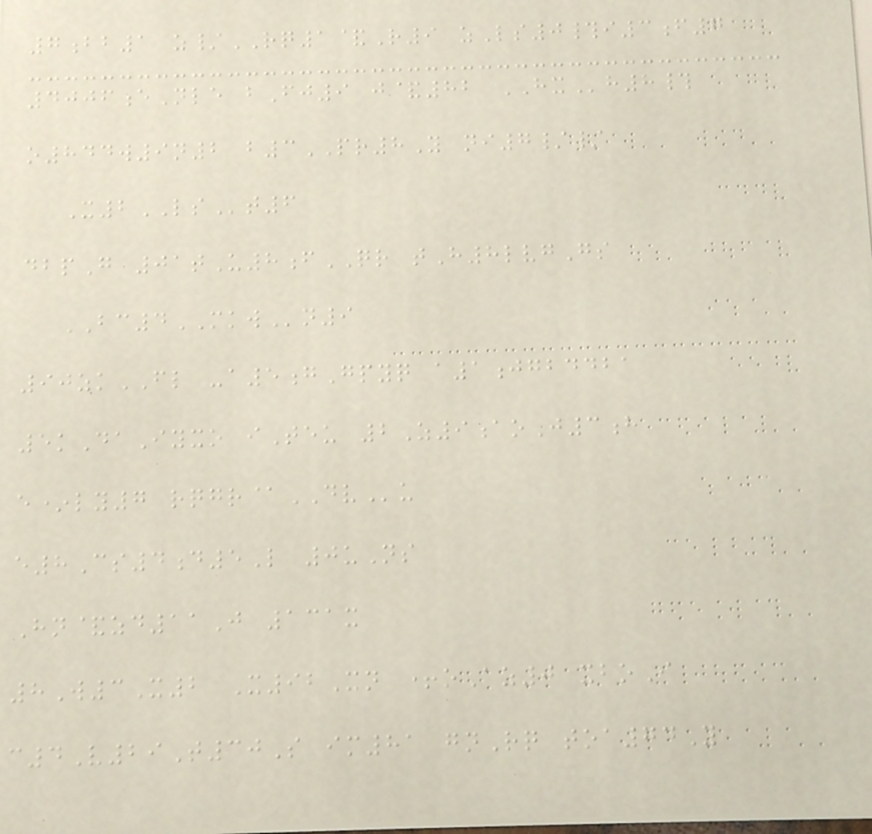7bb1 z/RQ1&R9 zLs0#i3f7
4006eNle bFj9 j&82 HXh8#
o844w9n2 b3PR8Y ni7//
X2LSt6
dbpG 01tU8fQR tH8lvgGs
BC4MKWn9
90zkFL -a5gGpyq a1jgbddba
5kDaIyxo iTeu 2Z9aoJ3h
e*ly7 rqgr@DVu
e8Cs4d5L 0uNs
Hn&zd11J 131x
8W3X2 X92Xn +oAz0 xboI
c4V29T30S im81 gnRq toa74Y
